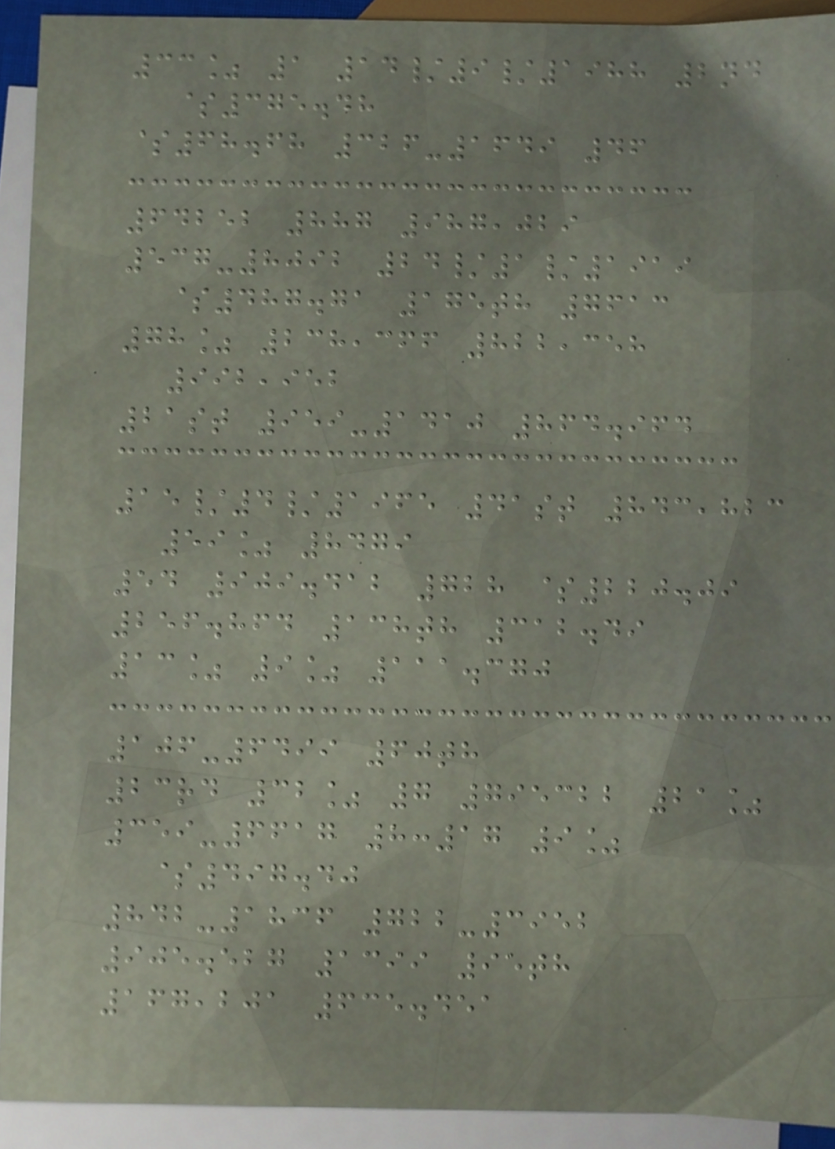33% 1 14/9/1988 2nd
$375.48
$68.68 326-1649 46
64252 887 987,029
537-8092 24/1/1919
$487.71 175th 7613
78% 238,366 822,358
992,952
21st 959-1410 864.964
15/4/1965 41st 843,823
59% 8479
54 909.412 728 $220.09
256.864 138th 312.49
13% 9% 111.370
106-6499 60th
23rd 32% 7 795322 21%
359-6617 8:17 9%
$497.40
842-1836 722-3952
905.527 1399 95th
167,201 635.451
